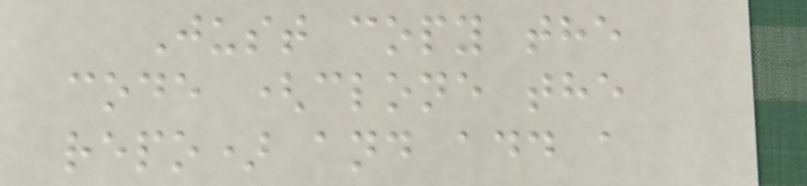Just copy the
code (clone the
repo) and add a
